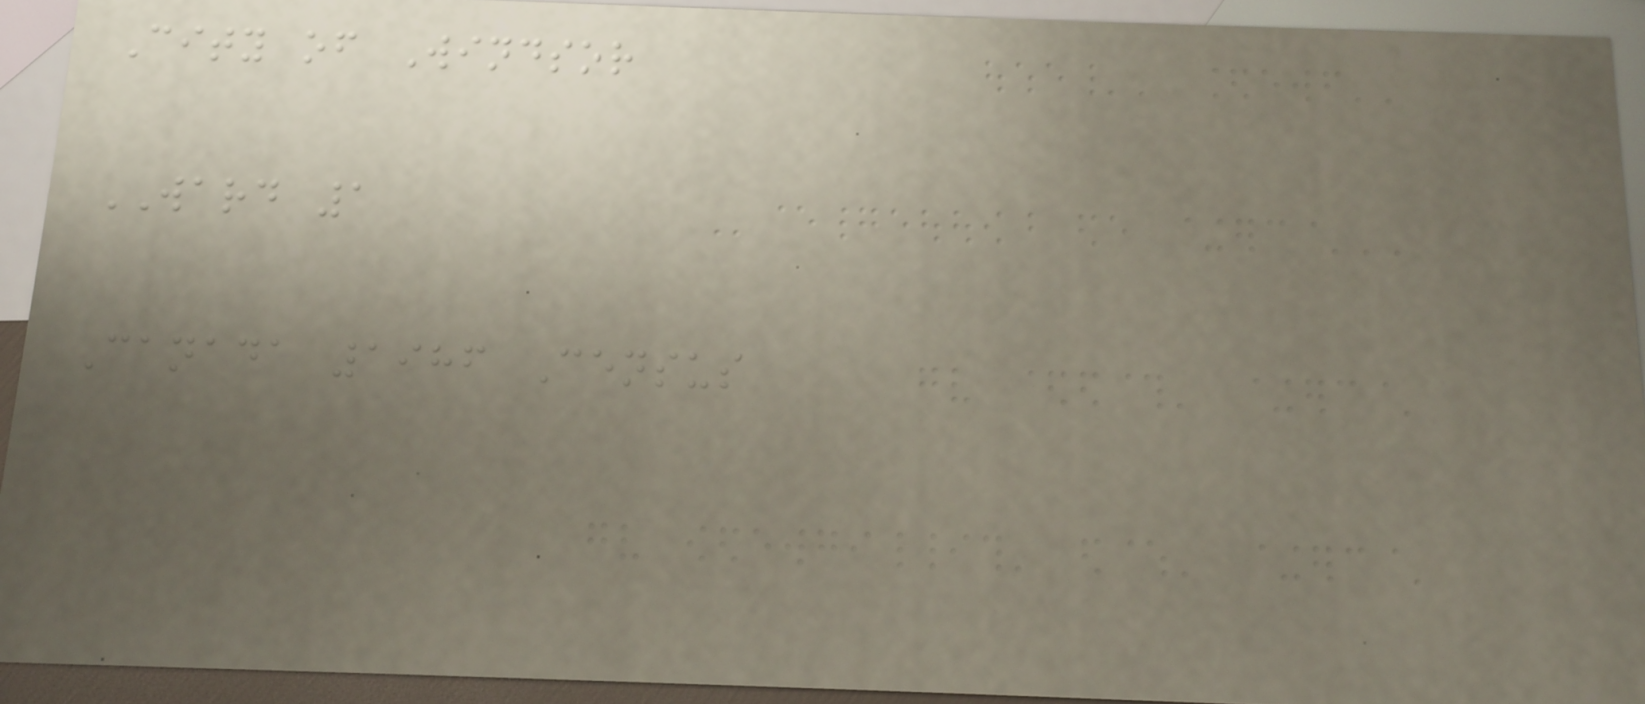City of Windsor
WARD 1
Canada 1986 Census
